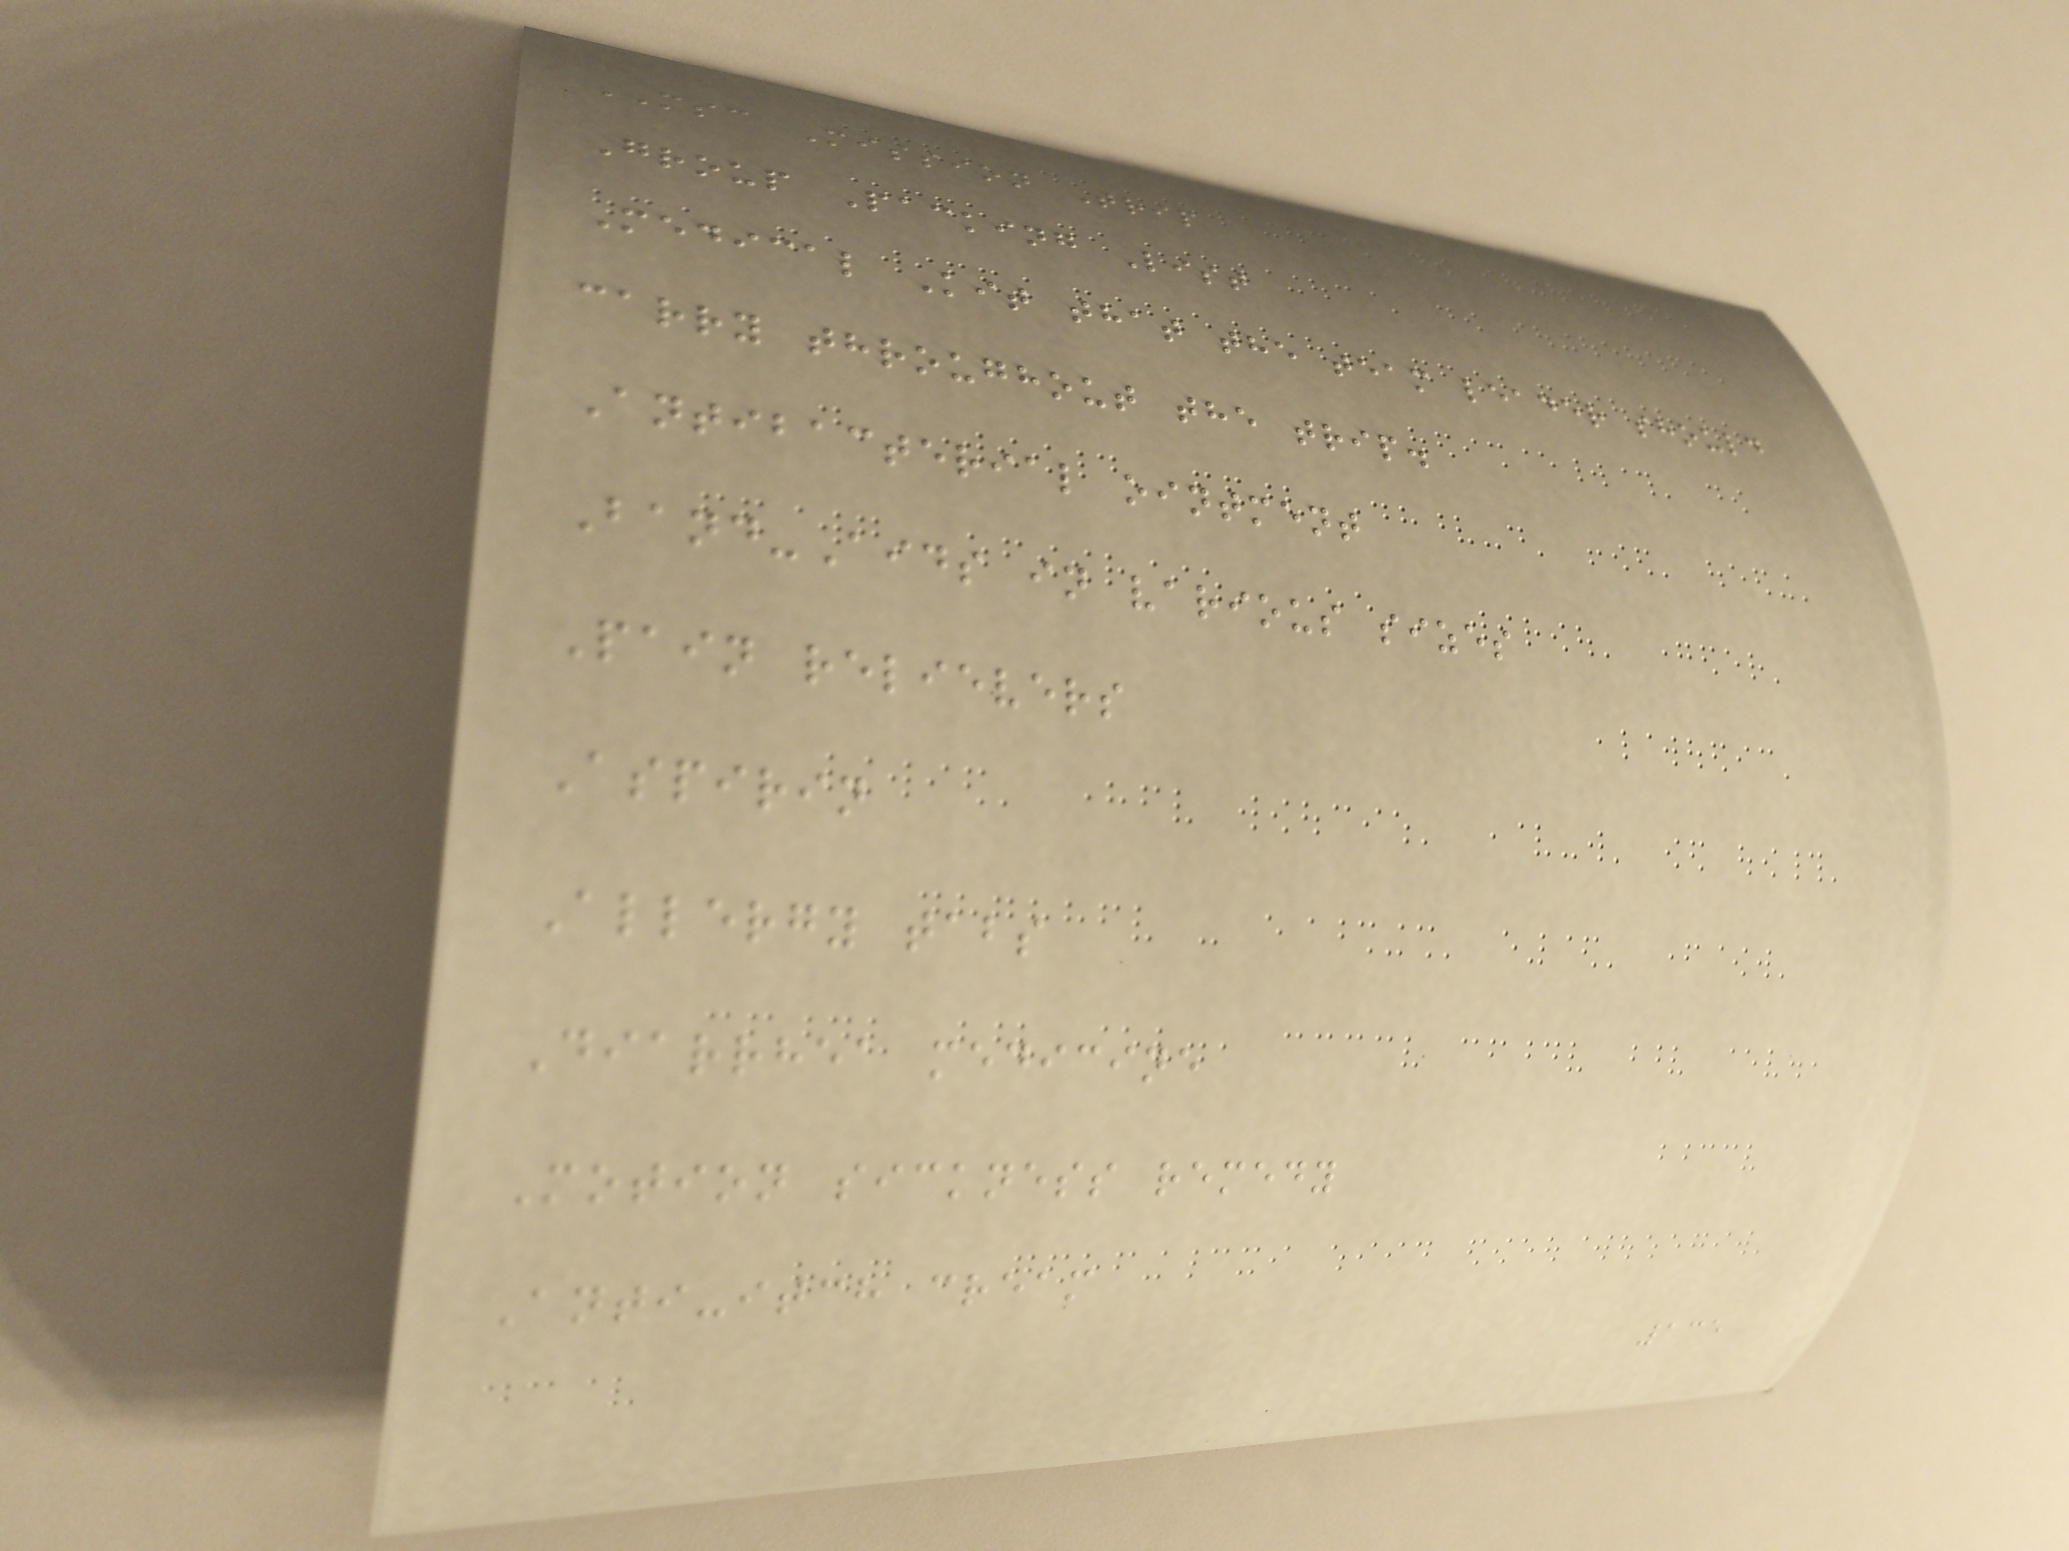MSC Mission Trip
Group Packing List
Medical Kit that the team leader should
carry throughout the trip.
Antibacterial ointment
Band-Aids in various sizes
Pain relievers
Aspirin
Allergy tabs
Diarrhea medicine
Motion sickness remedy
Anti-itch cream
135
